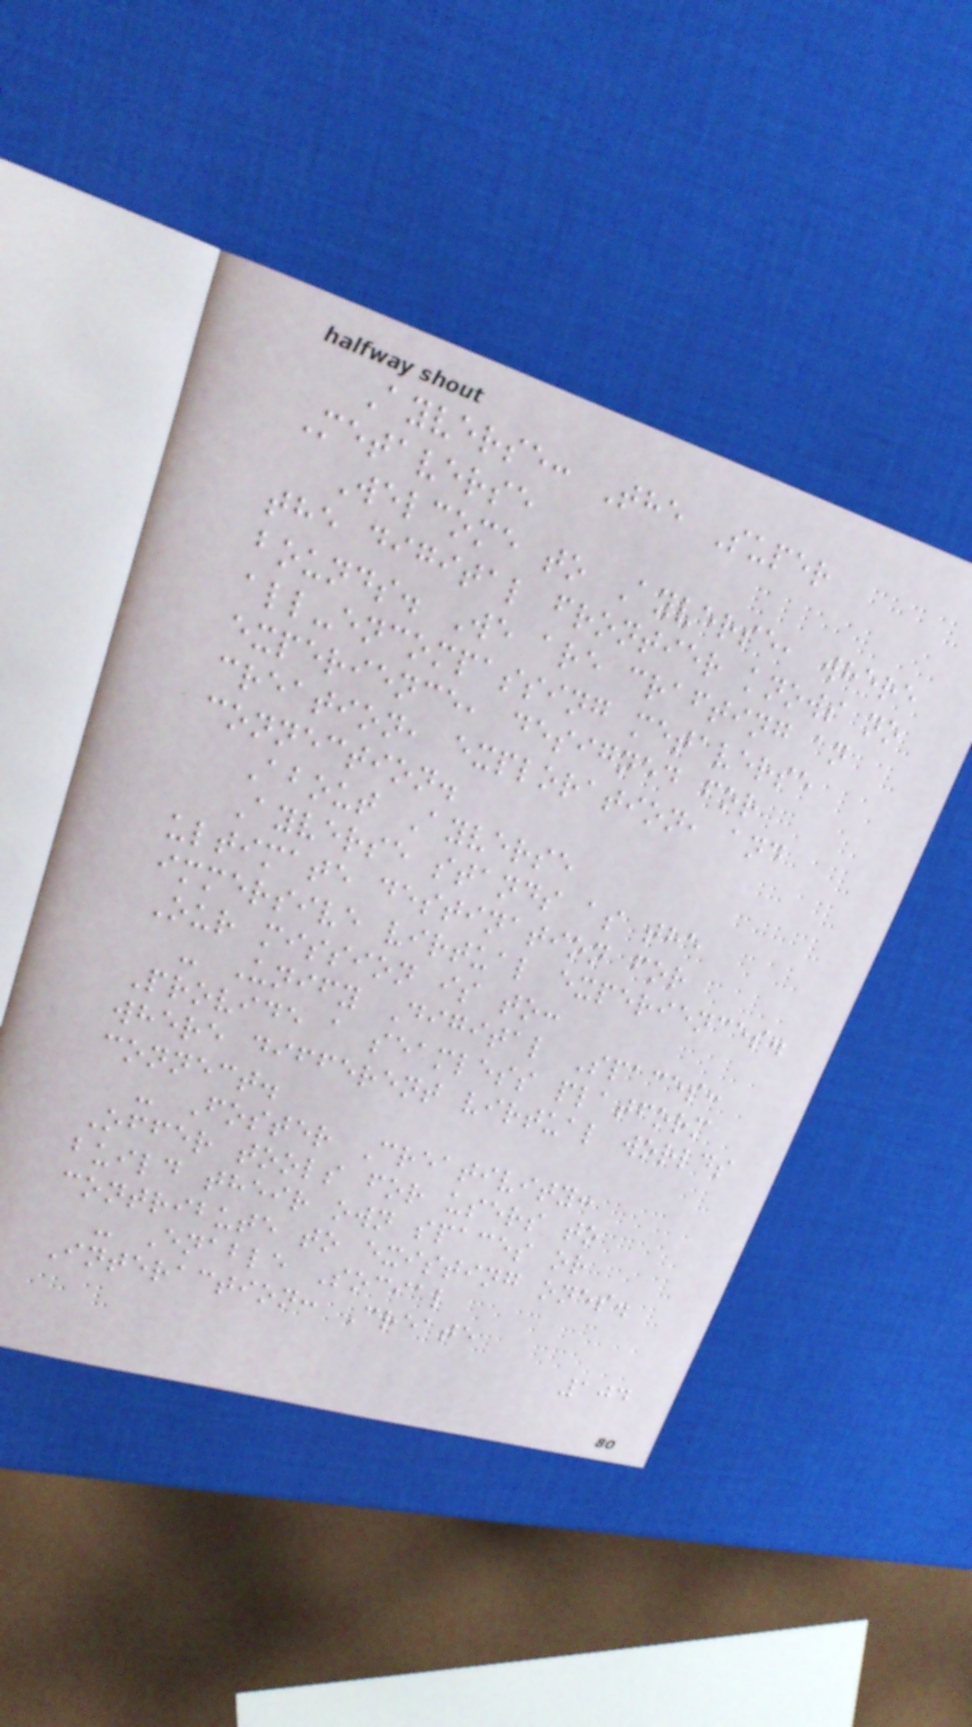Ayverse: The Super
Metaverse
Welcome to Ayverse, where
the digital frontier knows no
bounds. We are crafting an
all-encompassing metaverse
experience, designed for
creation, exploration, and
connection.
About Ayverse
Ayverse stands as the
ultimate destination for
immersive virtual experiences.
Our mission is to:
- Unify Digital Spaces:
Provide a seamless platform
where different virtual worlds
connect.
- Foster Creativity:
Offer tools for users to
build their own spaces or
contribute to existing ones.
- Enable Social
Interaction: Create
104
